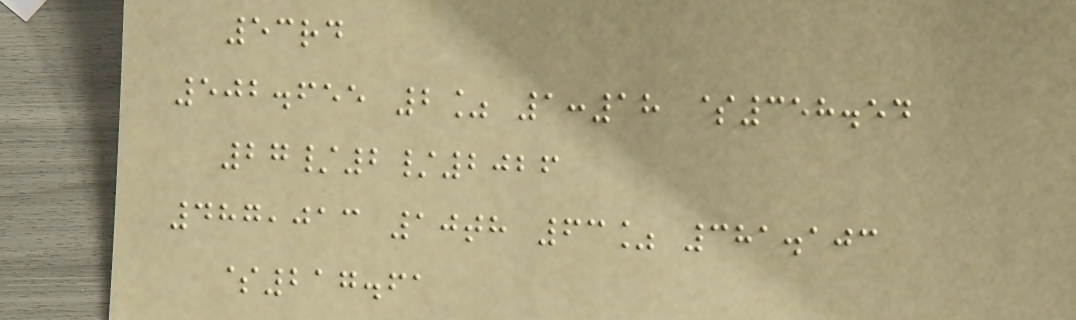53rd
502.655 2% 1:18 $358.54
27/2/2026
487,013 10th 63% 381.103
$217.61
